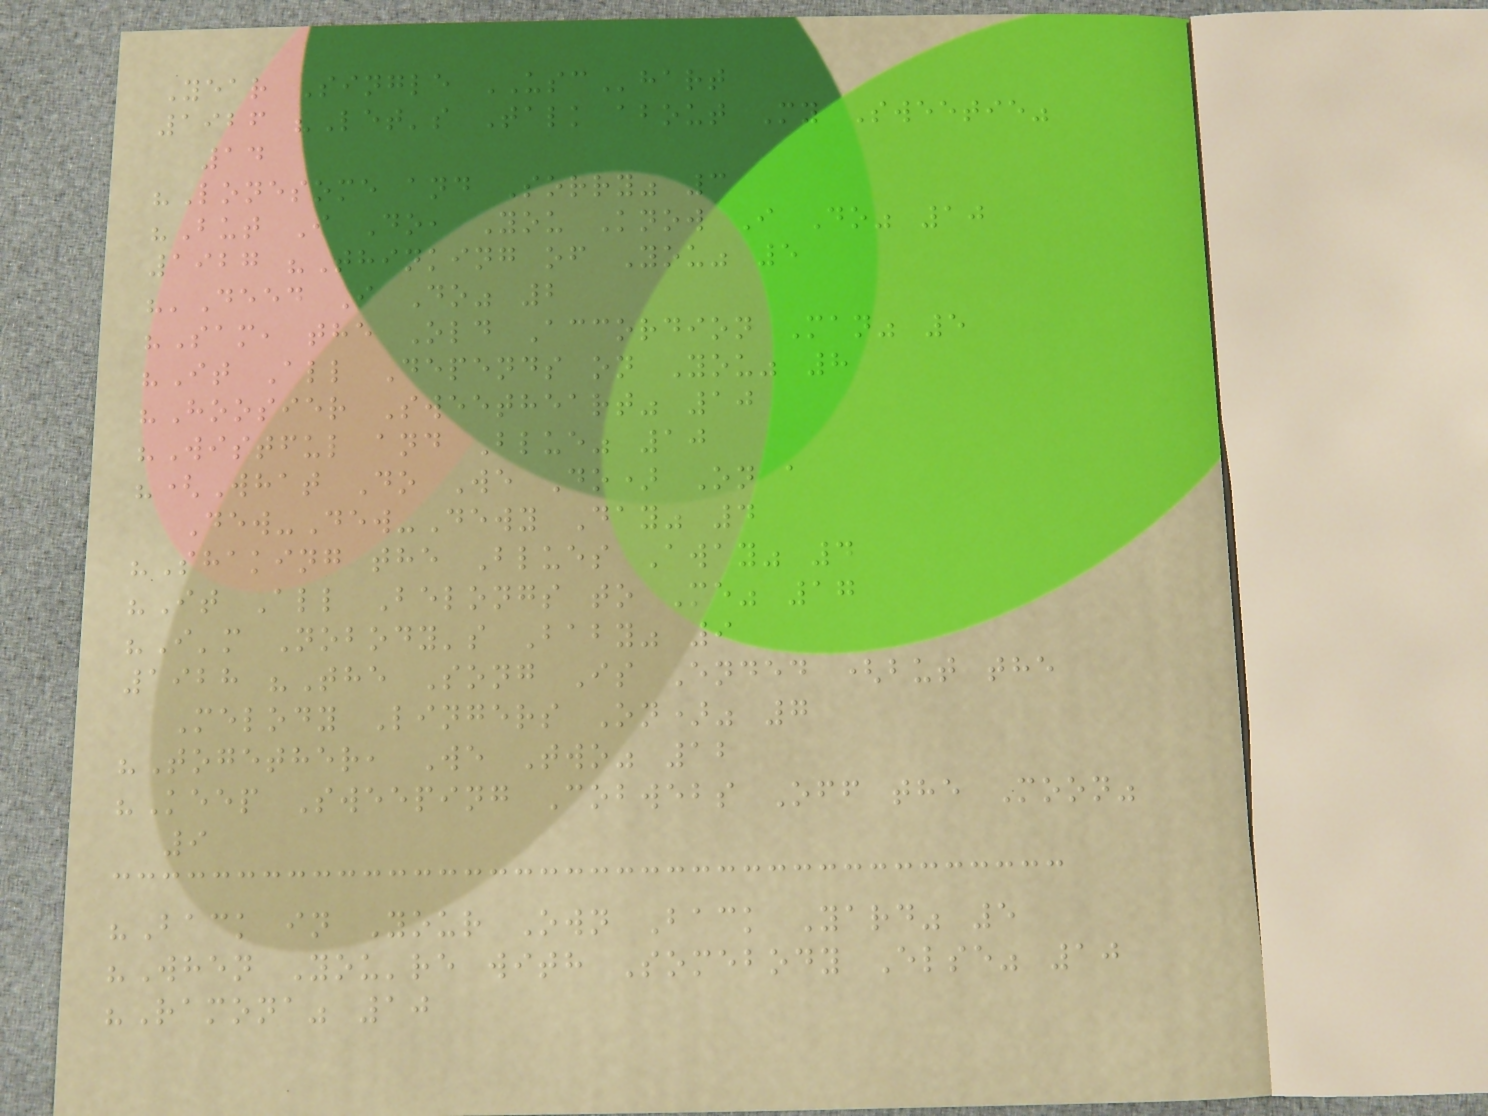Year Single USChart
1926 "Let's Talk about My Sweetie"
14
"Lonesome and Sorry" 3
"But I Do, You Know I Do" 10
1927 "Thinking of You" 5
"'Deed I Do" 2
"Sam, the Old Accordion Man" 5
"It All Depends on You" 8
"Hoosier Sweetheart" 10
"Wistful and Blue" 10
"(What Do We Do) On a
Dew-Dew-Dewy Day" 4
"Shaking the Blues Away" 4
"It All Belongs to Me" 17
"I'm Nobody's Baby" 9
1928 "The Song Is Ended (but the
Melody Lingers On)" 7
"Together, We Two" 12
"Keep Sweeping Cobwebs Off the Moon"
9
"Back in Your Own Back Yard" 5
"When You're with Somebody Else" 10
"Ramona" 10
